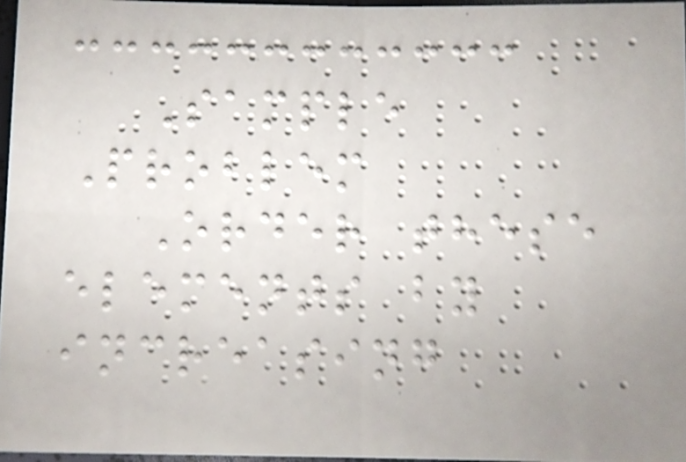Sample
Problem
Order these
elements by
increasing
